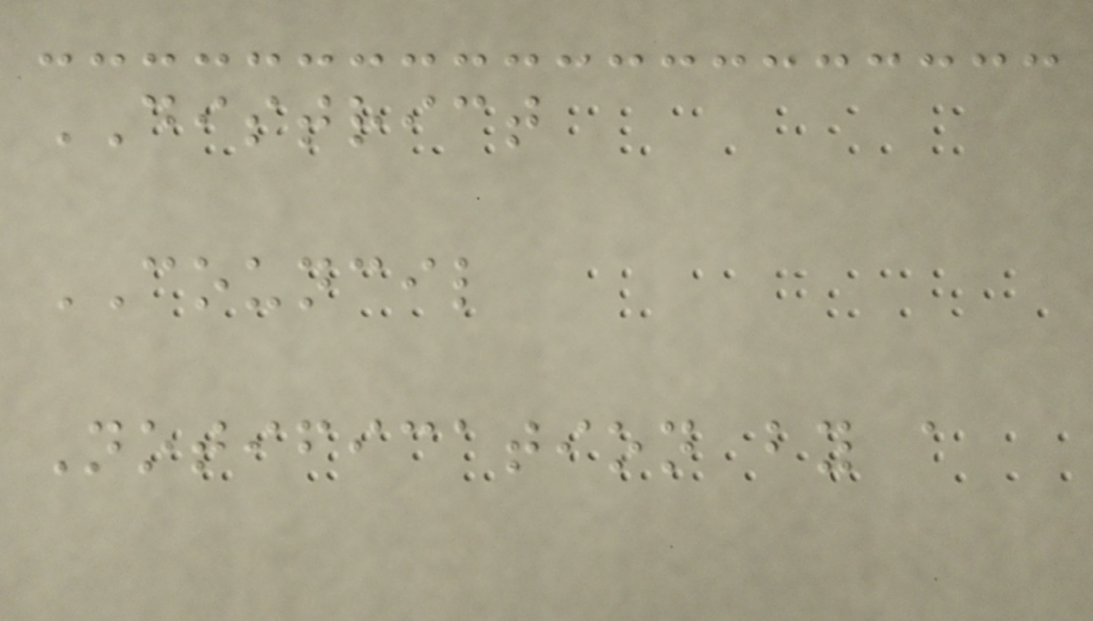DISTRICT
COUNCIL
Notification by a
